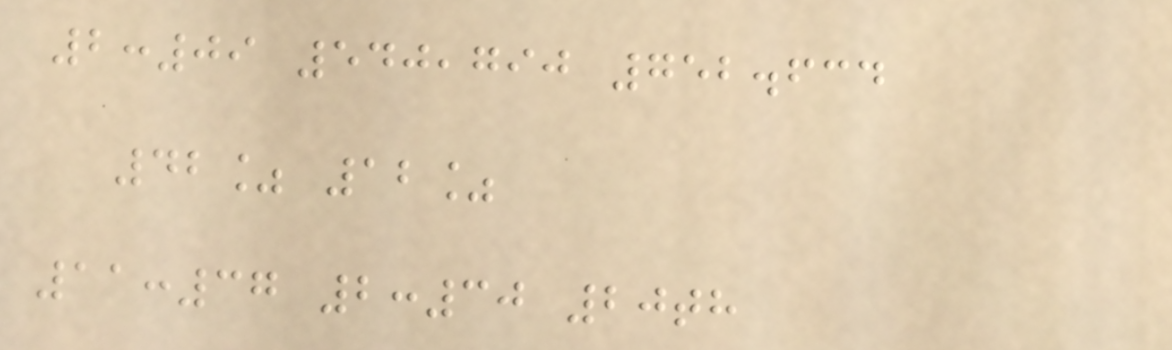2:09 540,790 752.634
42% 12%
11:37 2:30 20th
